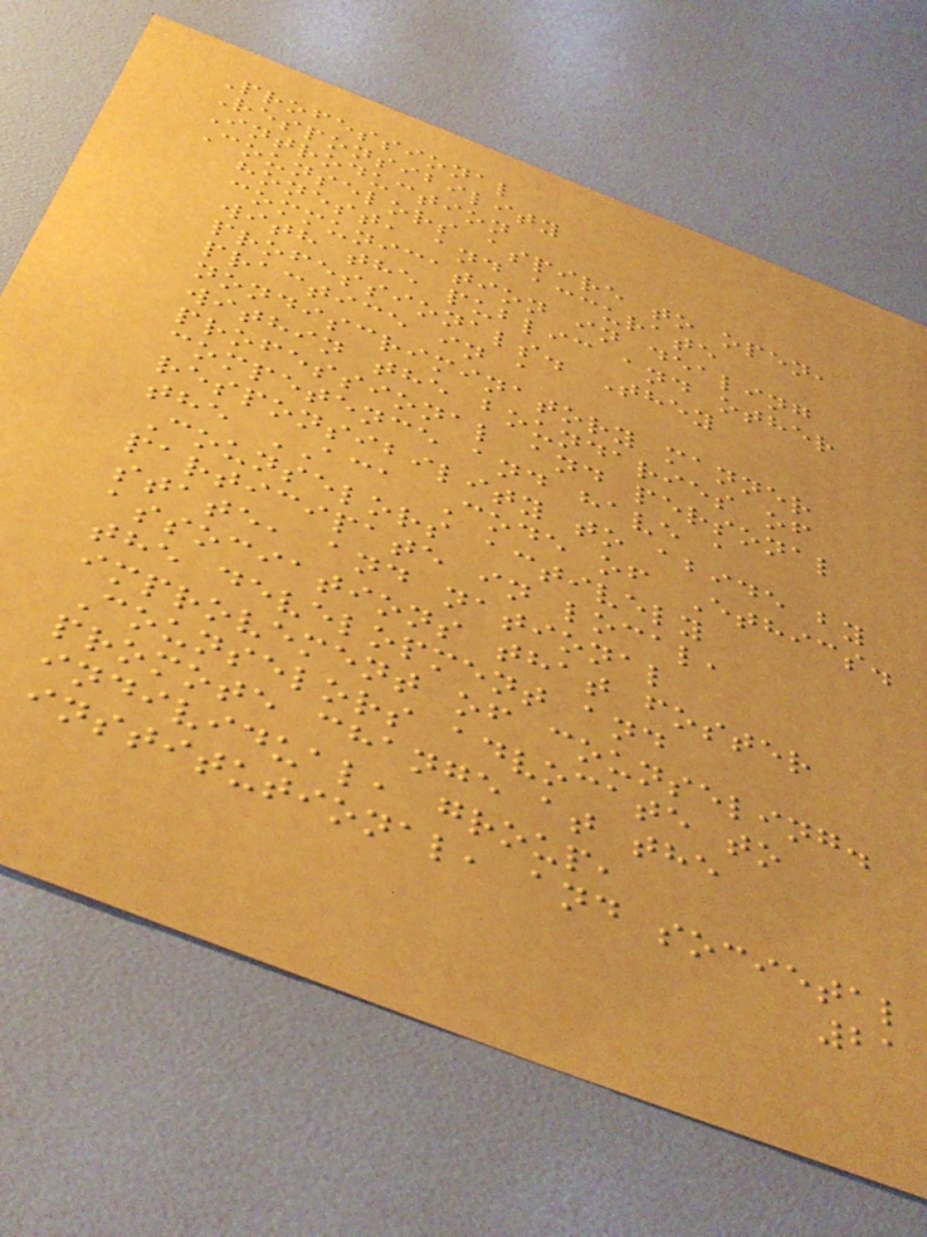Professional
Responsibility
Introduction
Counselors aspire to open,
honest, and accurate
communication in dealing
with the public and other
professionals. They
practice in a
nondiscriminatory manner
within the boundaries of
professional and personal
competence and have a
responsibility to abide by
the ACA Code of Ethics.
Counselors actively
participate in local,
state, and national
associations that foster
the development and
improvement of counseling.
Counselors advocate to
promote change at the
individual, group,
institutional, and societal
21
